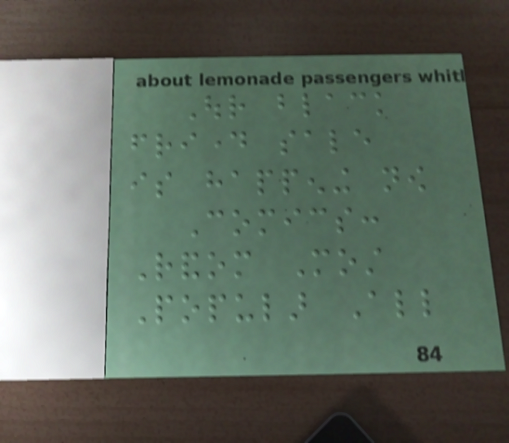Our black
friday sale
is happening now
Comics:
Random Most
Popular All
